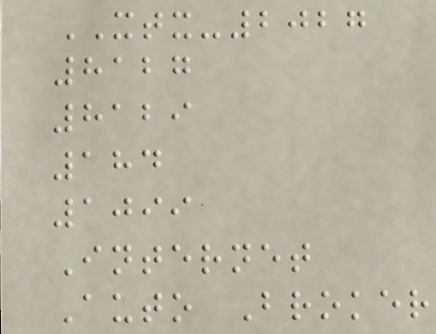XTX-2027
8127
8129
184
1099
Internet
Auto Broker
